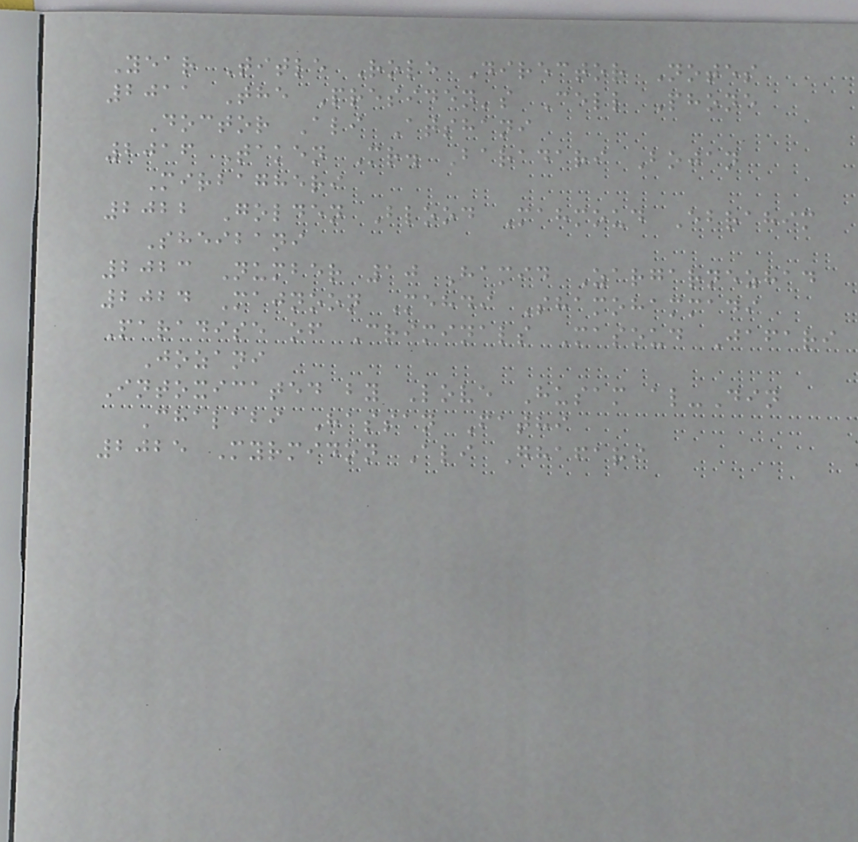Year Title Role Director Notes
2011 The Presiden's Cell Phone
Doctor Ali Atshani
2016 Taken Mr. Baradari Bojan
Mirbagheri
2022 Golden Blood Mahmoud Ebrahim
Sheibani
2023 Number 10 Hamid Zargarnezhad
2024 Majnoon Mehdi Shamohammadi
Paradise of Criminals Masoud Jafari
Jozani
Intoxicated by Love Husam al-Din
Chalabi Hassan Fathi
2025 Myrmidon Ali Ghafari
